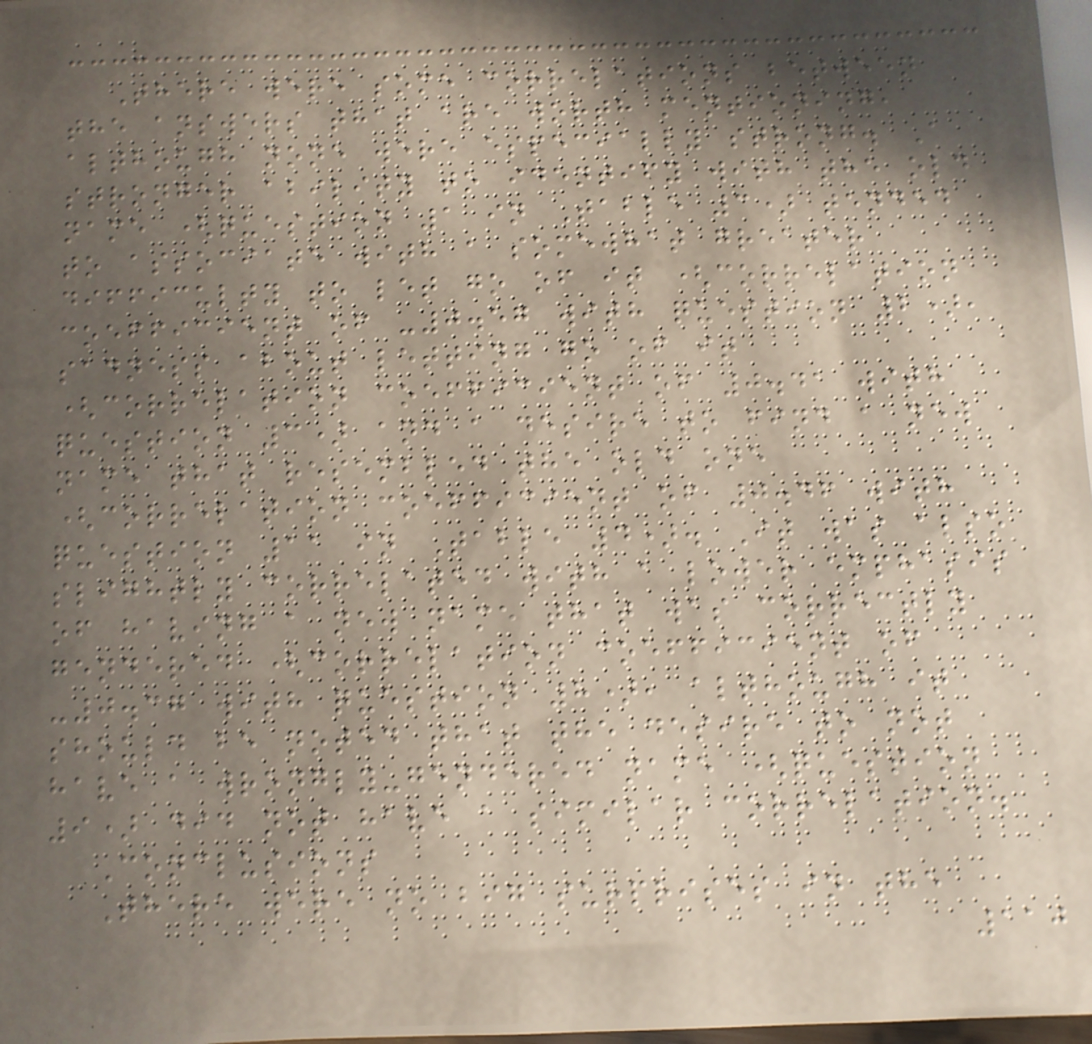There were some correlations between
the answers that are worth mentioning,
although none were especially strong. A
stronger ability to identify with the old
name (question 1 in Table 3) tended
to associate with a somewhat greater
difficulty to let go of it (correlation
coefficient of -0.57 with question 2),
sadness about letting go of it
(correlation coefficient of 0.41 with
question 3) and a desire to find a new
name that resembled the old one
(correlation coefficient of 0.46 with
question 11 in Table 4). It was also
slightly correlated with a lower emphasis
of having a new name that was correctly
gendered (correlation coefficient of
-0.37 with question 8), although it
should be noted that the desire to not
have a wrongly-gendered name (question
9) did not have a similar correlation.
Conclusions
There were no big surprises in the
110
